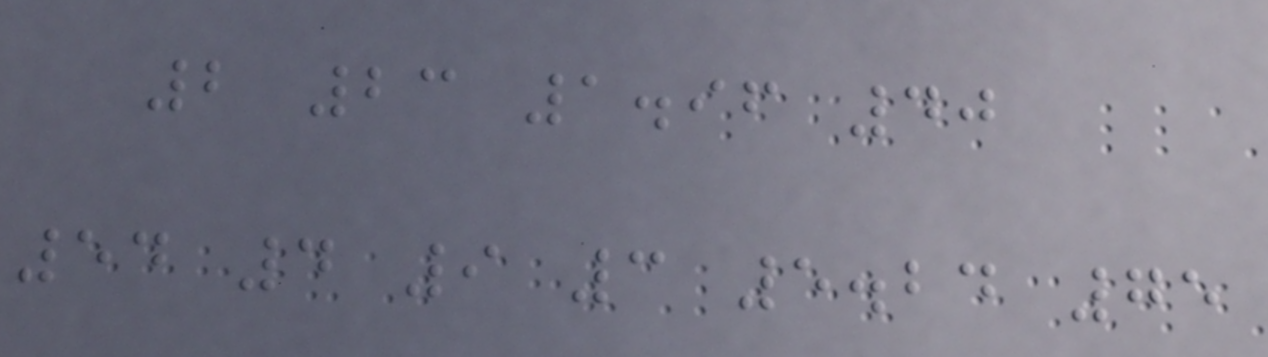2 23 1.96 40
54 4 9 3 5.24 75
